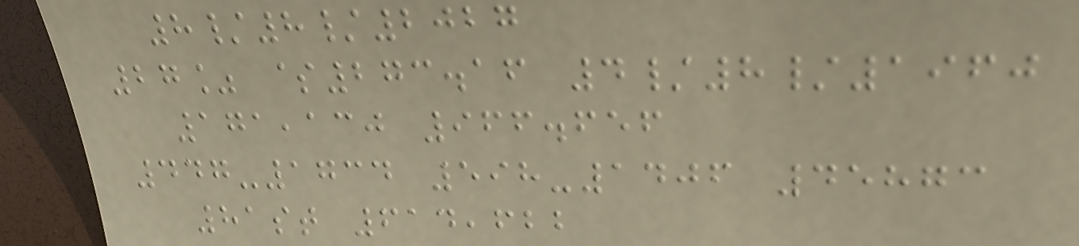8/8/2027
27% $273.16 4/8/1960
171,130 966.656
447-1734 598-1406 45873
81st 614,622
